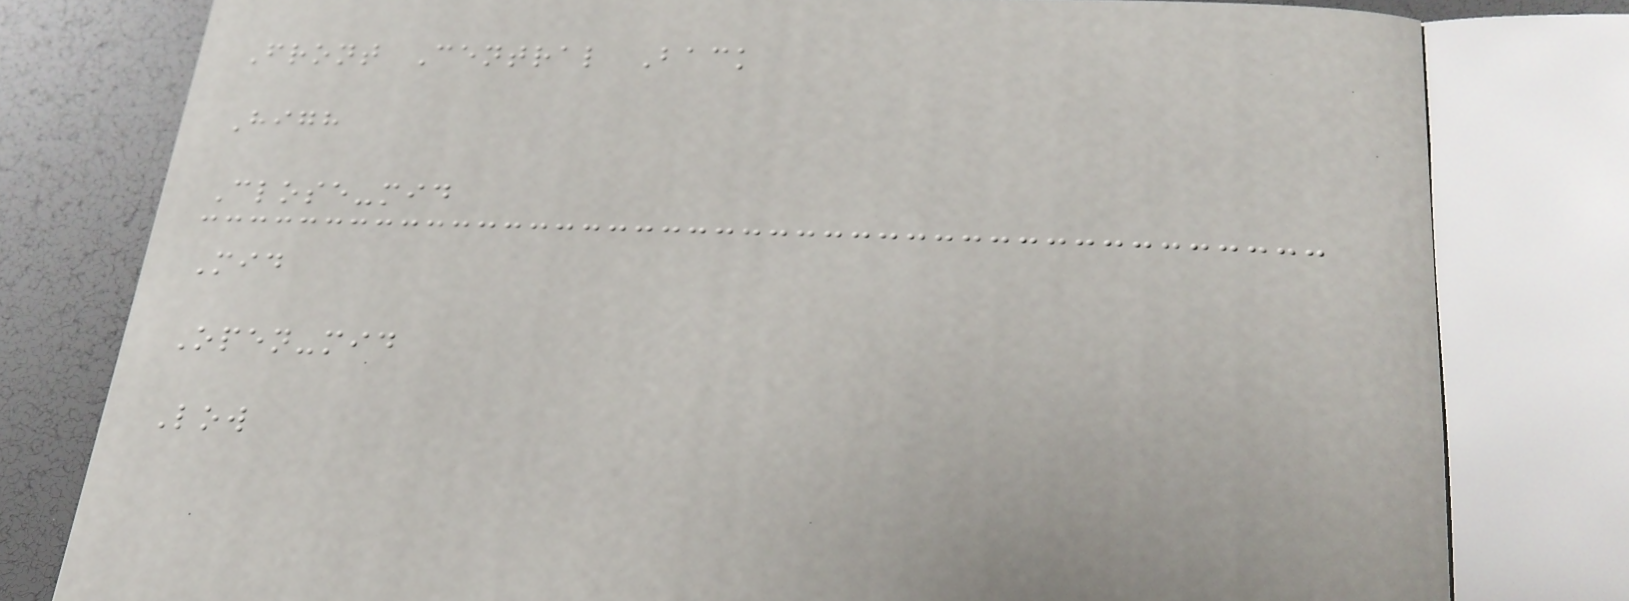Front Central Back
High
Close-mid
Mid
Open-mid
Low
